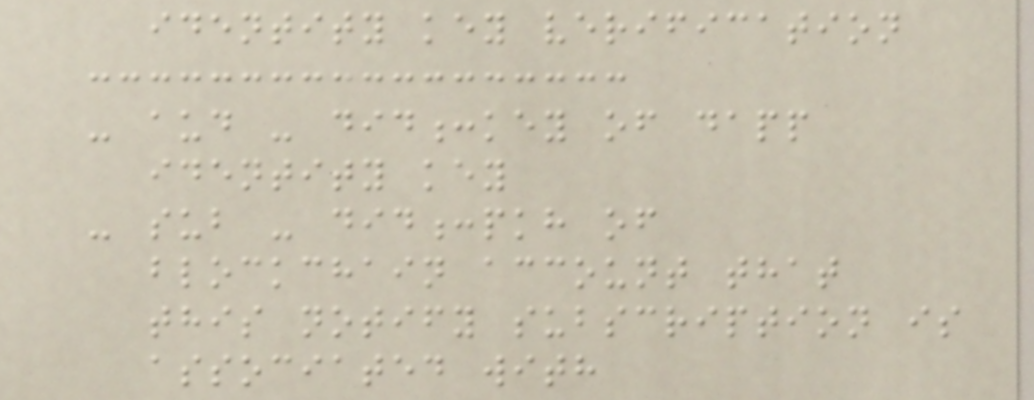identity key verification
- aud - did:key of dapp
identity key
- sub - did:pkh of
blockchain account that
this notify subscription is
associated with
